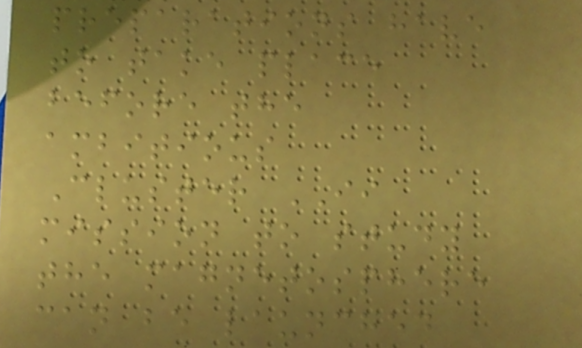preparations have
to take place
before the
ambitious
Cluster II
mission to study
the magnetosphere
can be launched
